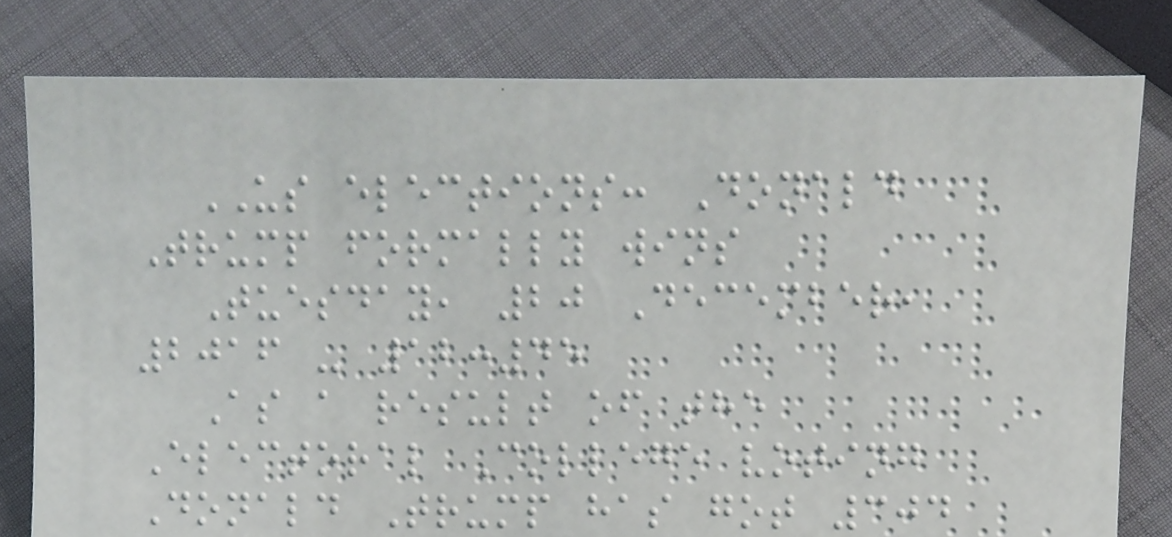US elections: Donald
Trump formally wins
Tuesday, 20 December,
2016 - 12:45
As a result of the
Electoral College voting
Donald Trump has got 304
